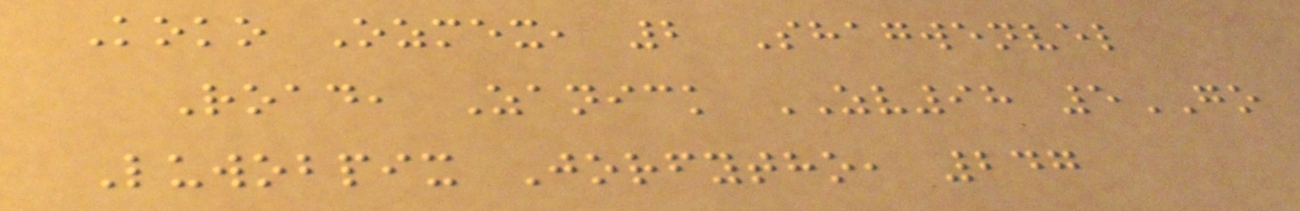Koko Ozmex, 2 Shagwenvel
Road, Zanick ZV98 5GO
Luwobpix Jorfytho, 247
